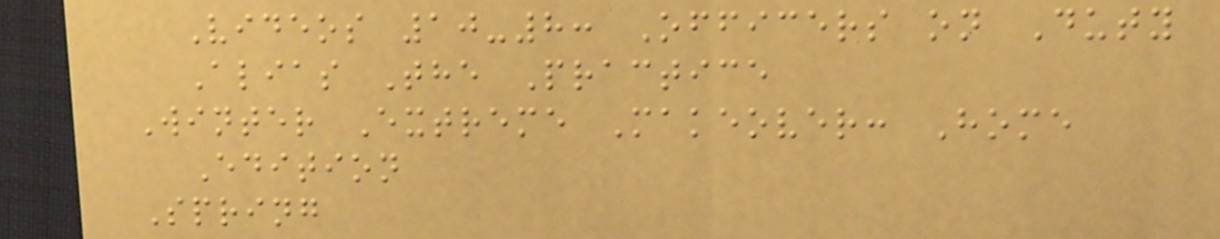Videos 10-8: Officers on Duty
Alias The Practice
Winter Extreme Makeover: Home
Edition
Spring
